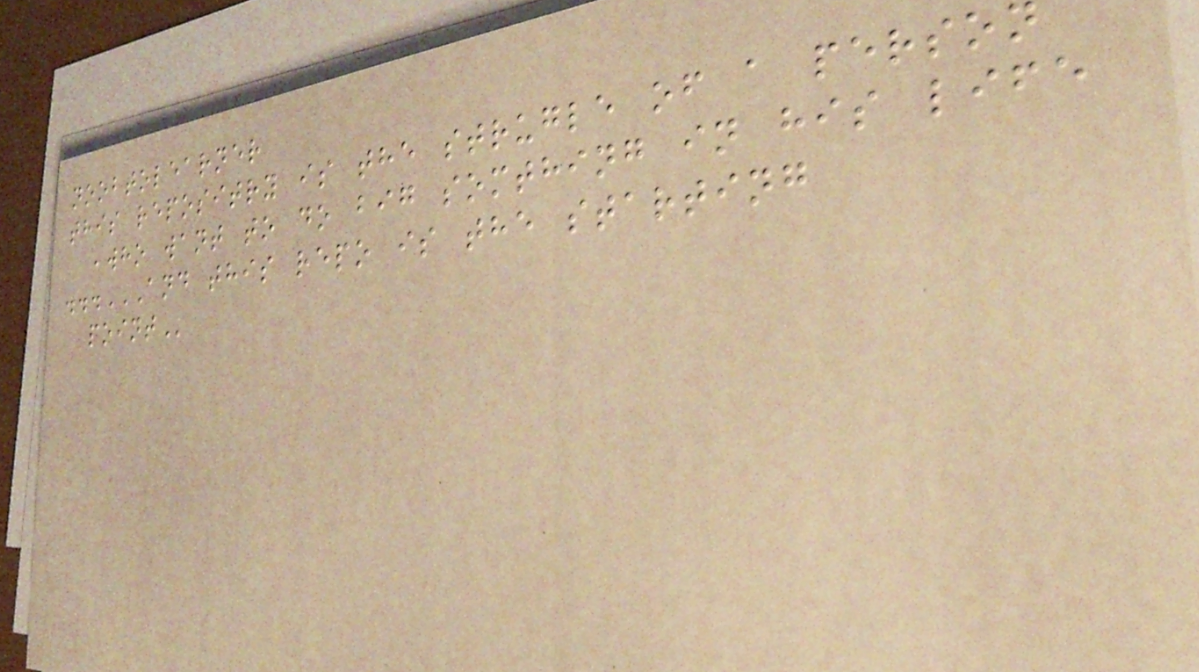noobtolearner
this repositry is the strugle of a person
,who want to do big somthing in his life
...AND THIS REPO IS THE STARTING
POINT
